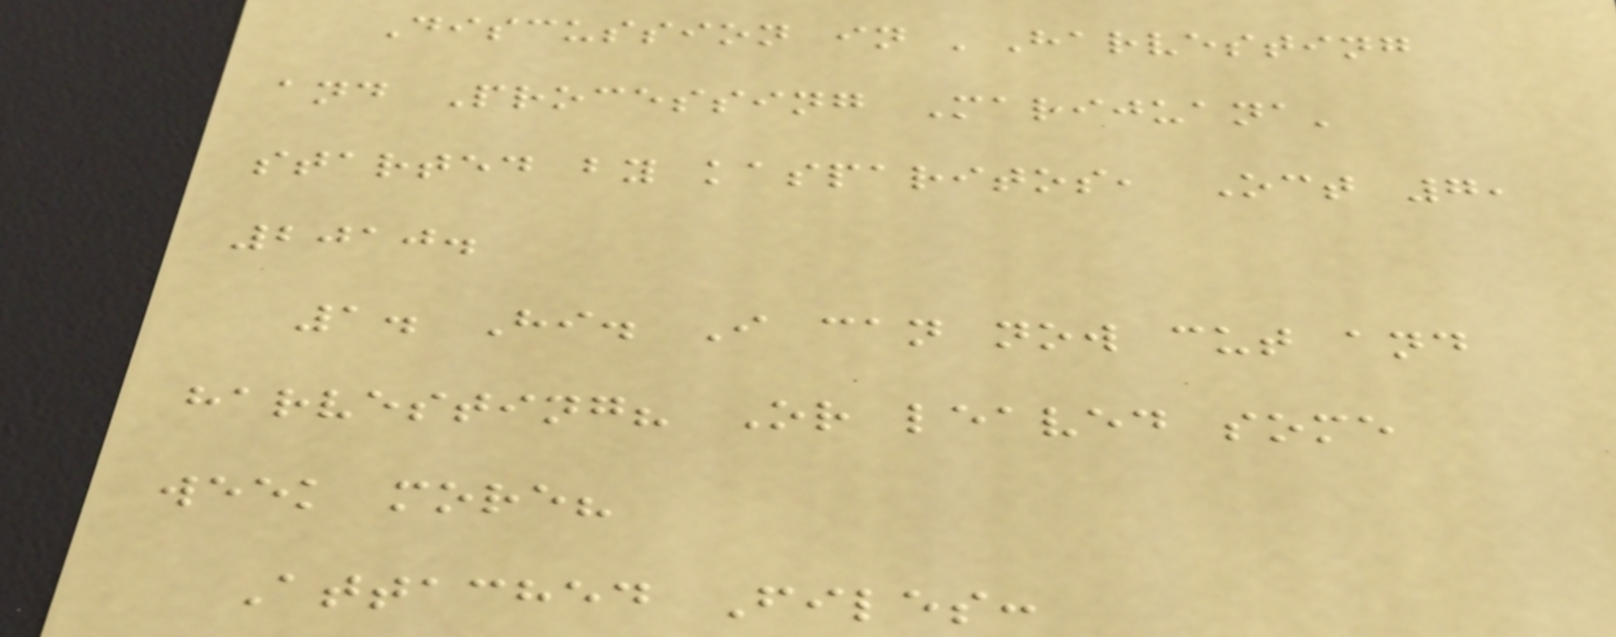Discussion in 'Harvesting
and Processing Marijuana'
started by kasparitos, Oct 7,
2010.
1. Hi. I can now cut and
harvesting? Or leaved some
week more?
Attached Files:
